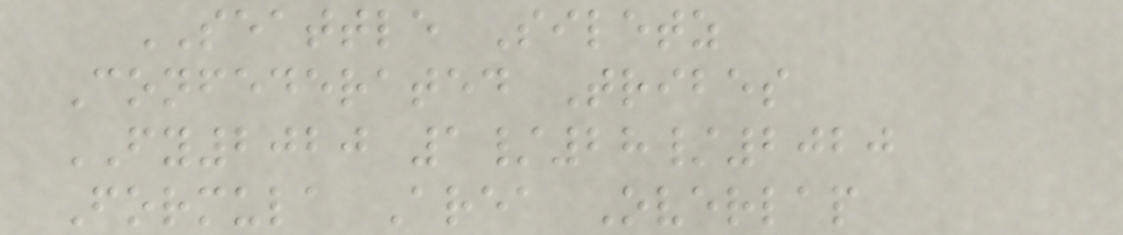SEATTLE Siletz
Confederated Tribes
FY2020 1/28/2020
Formula Area Overlap
